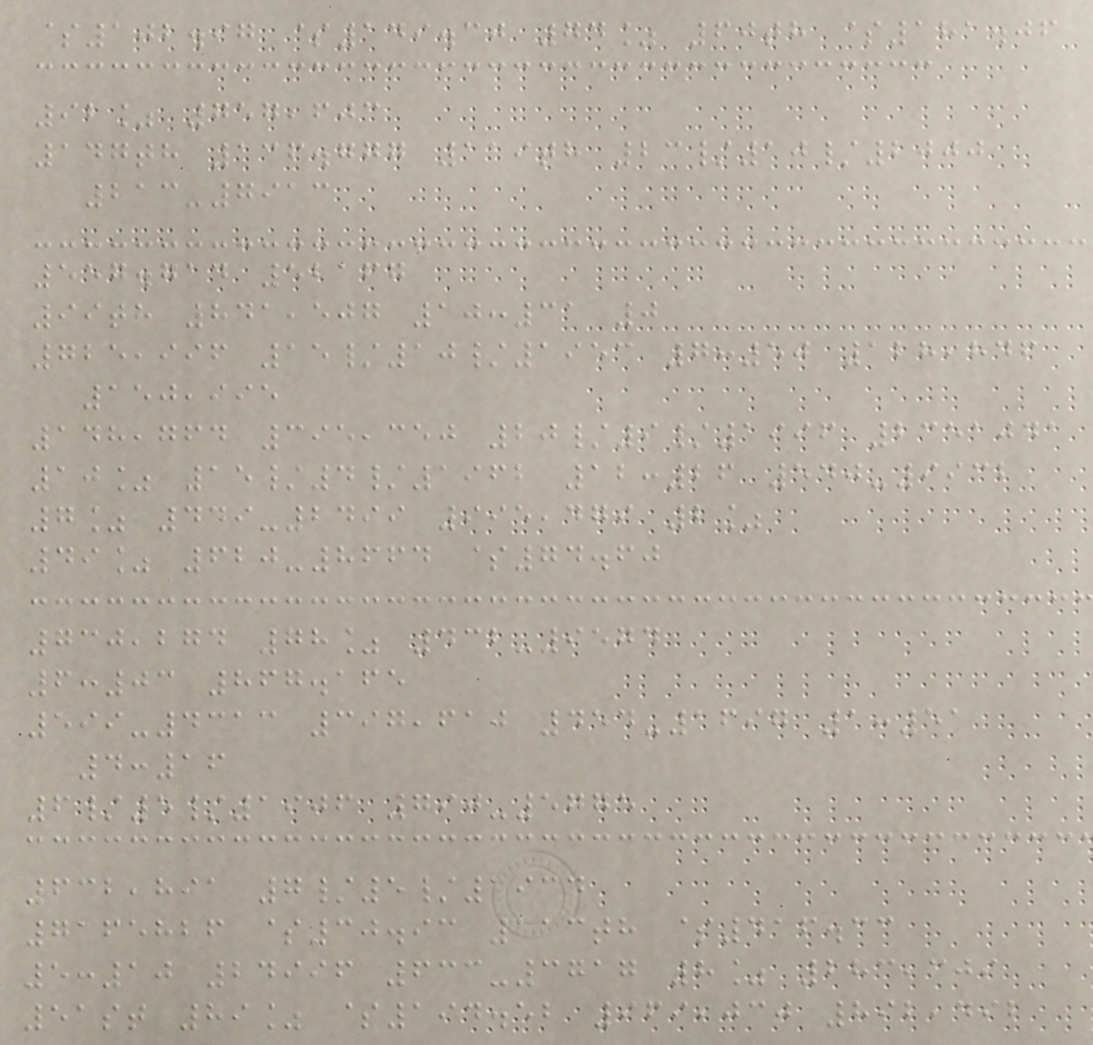$102.97 $149.30 74% 60th $181.06
92% 757,603
147th 136.777 119th 23/10/2000
213-7913
557.714 52167
99th 841,507 10:31 0
725,996 15/10/1953 7:50 128,846
150,995
148,764 395,350 20/9/1996 2351041
10% 15/4/1962 12:26 540-9932
7% 449-2499 995,479 2%
49% 620-8664 $74.60
730,274 78% 432-9574
6:03 867.165
599-4313 397,610 454-1697 1:51
4:16
6/5/1906 790-5775
632,891 7/5/1934
7165826 $30.93 113th $416.33
5:10 24996 633-3717 8% 283,309
51st 89% $194.52 969,030 892,492
